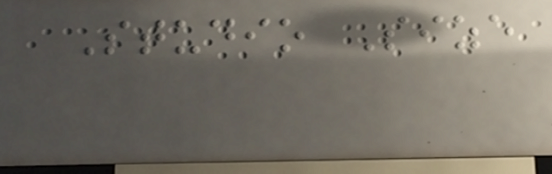Studio Size
